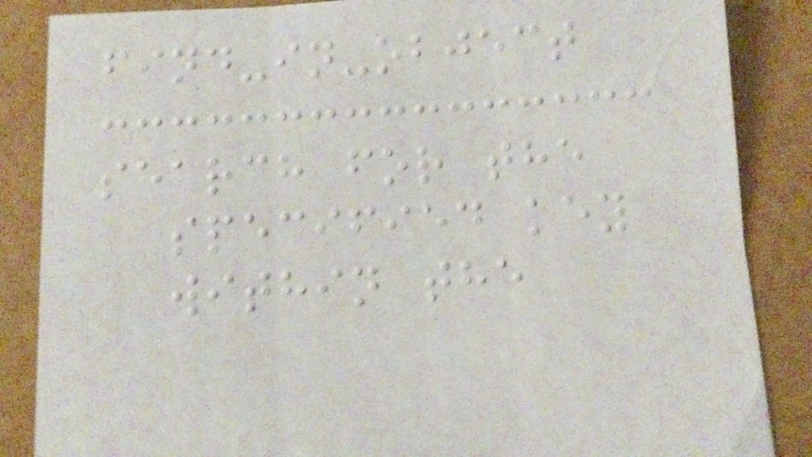find-in-object
search for the
specified key
within the
